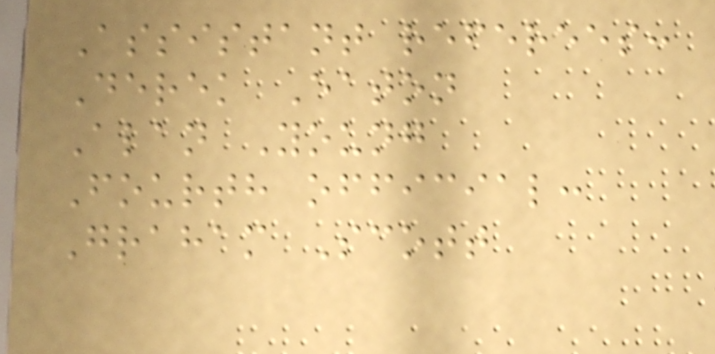Assistant referees:
Derek Eaton
Alan Young
Fourth official:
Graham Scott
